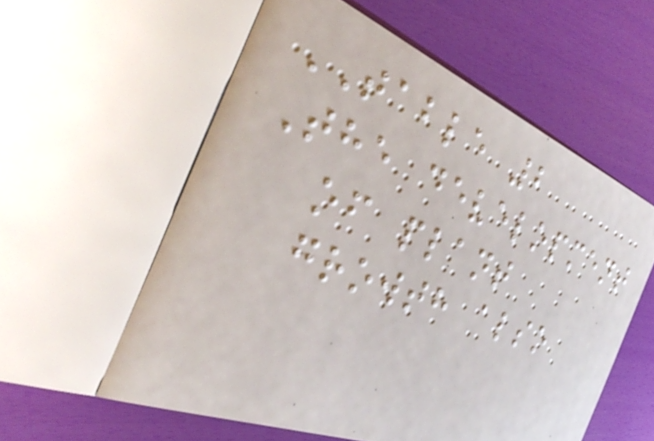TABLE 2
The development
of plant
growth also
